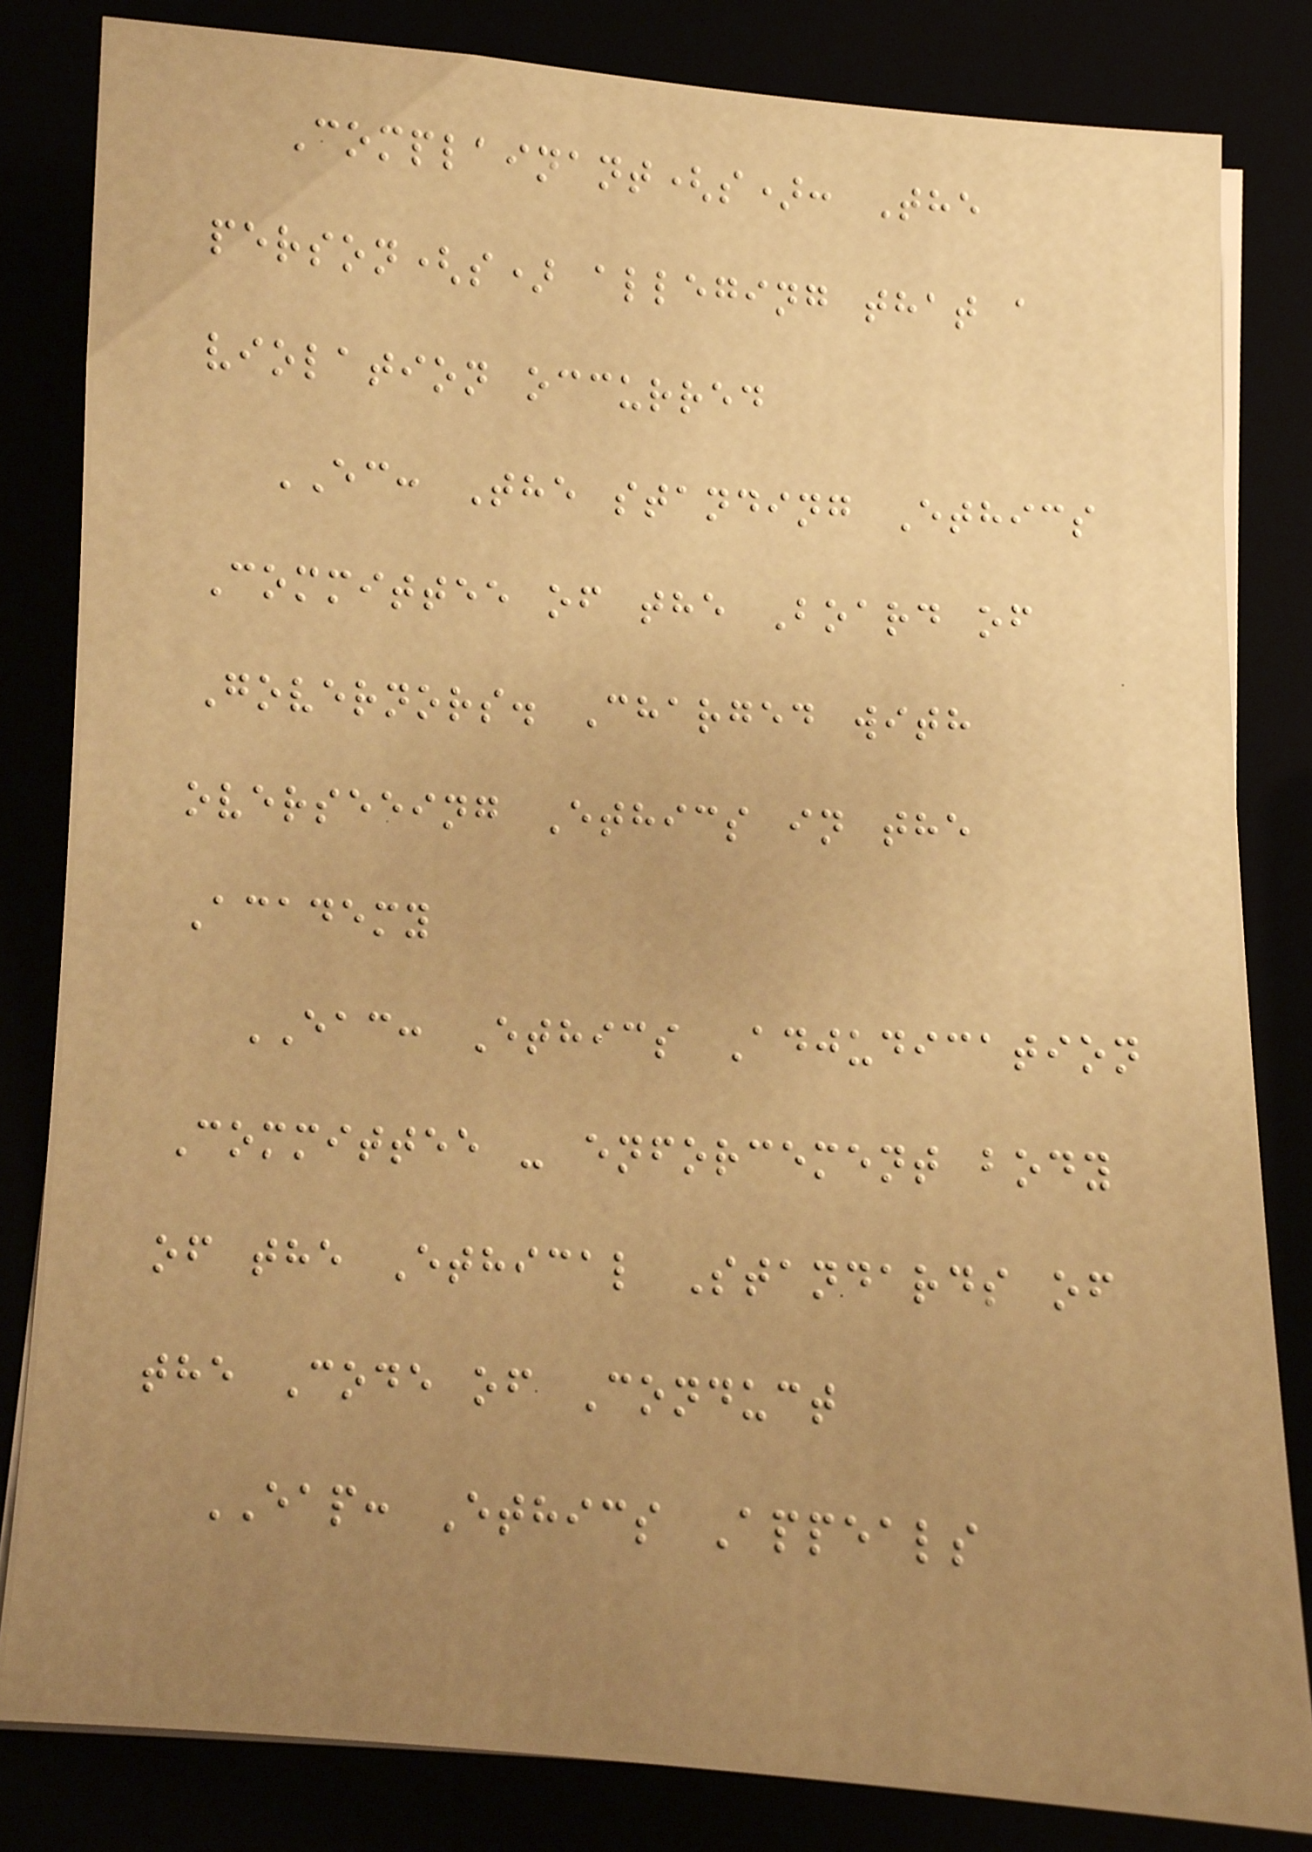Complainant(s): The
person(s) alleging that a
violation occurred
EC: The standing Ethics
Committee of the Board of
Governors. Charged with
overseeing Ethics in the
Academy
EAC: Ethics Adjudication
Committee - enforcement body
of the Ethical Standards of
the Code of Conduct
EAP: Ethics Appeals
